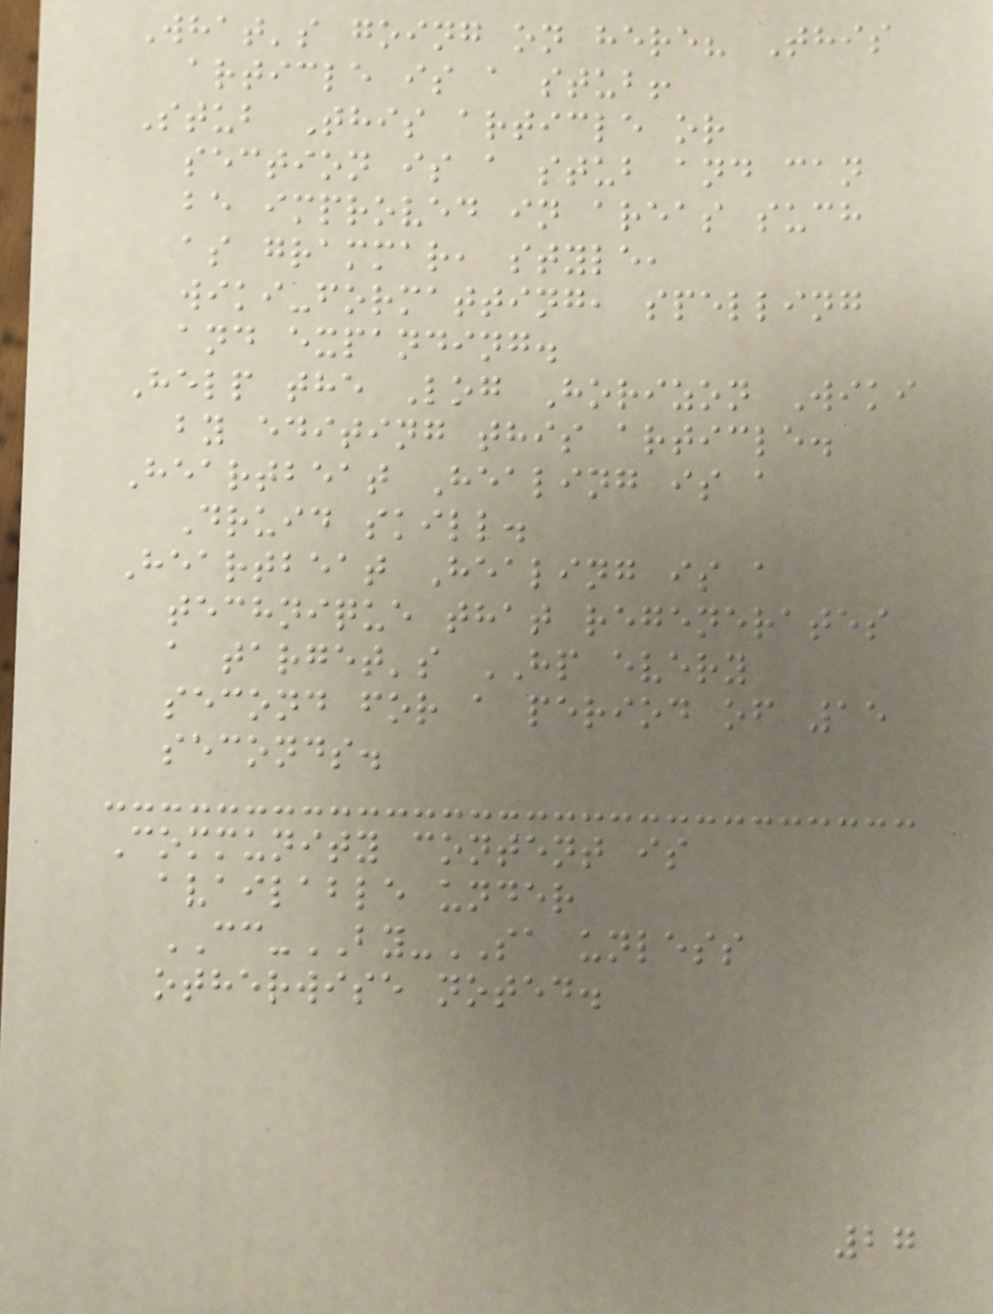What's going on here? This
article is a stub!
Stub This article or
section is a stub and can
be improved in areas such
as grammar, style,
wiki-formatting, spelling
and expanding.
Help the Log Horizon Wiki
by editing this article.
Heartbeat Healing is a
Druid skill.
Heartbeat Healing is a
technique that regenerates
a target's HP every
second for a period of 15
seconds.
Community content is
available under
CC-BY-SA unless
otherwise noted.
27
